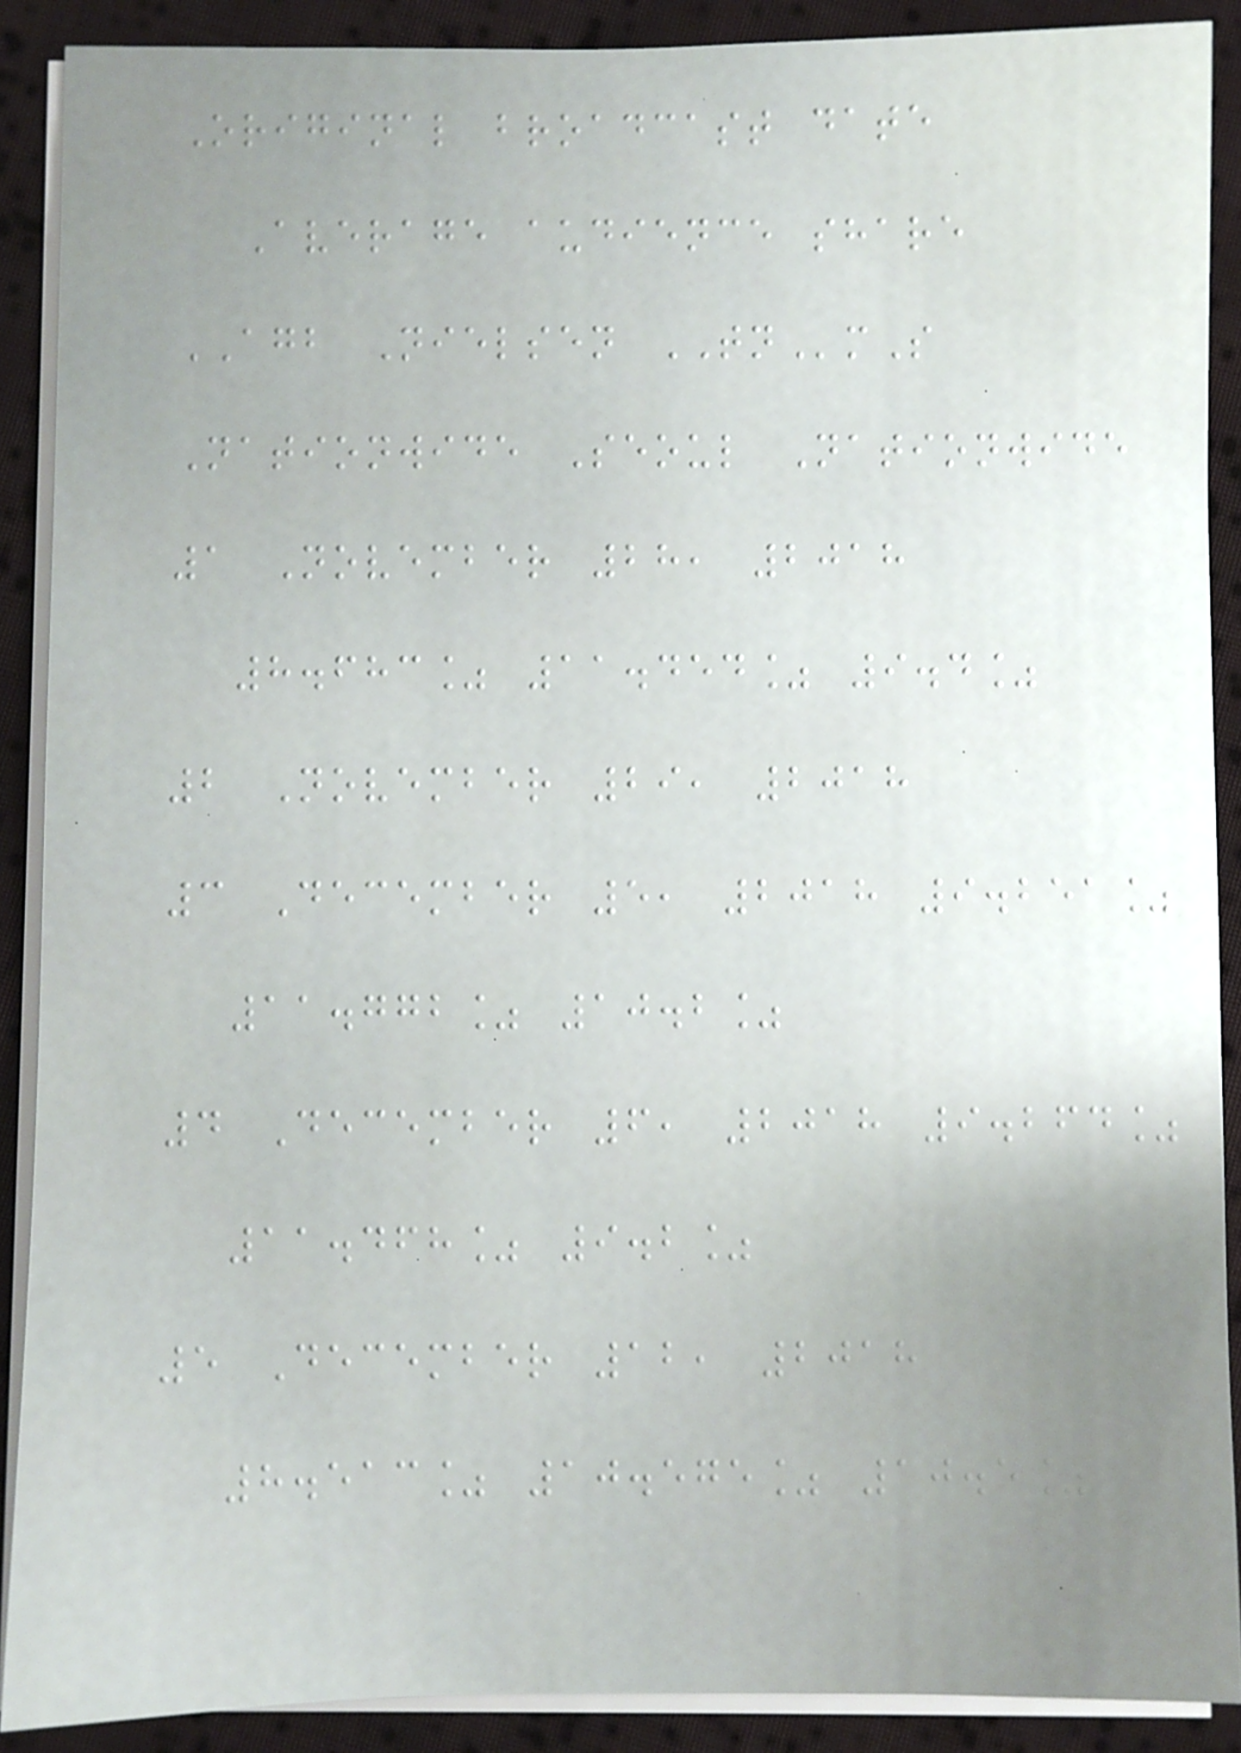Original broadcast date
Average audience share
AGB Nielsen TNmS
Nationwide Seoul Nationwide
1 November 28, 2018
8.683% 11.454% 9.4%
2 November 29, 2018
3 December 5, 2018 9.251%
11.772% 10.2%
4 December 6, 2018 9.264%
11.468% 9.2%
5 December 12, 2018
8.513% 10.575% 10.5%
